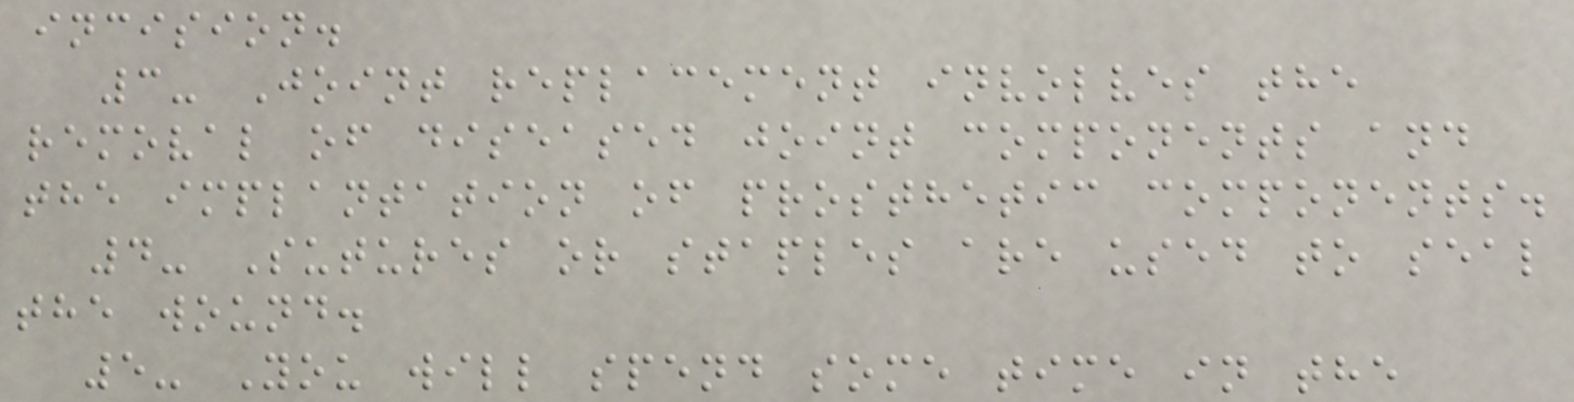incision.
3- Joint replacement involves the
removal of diseased joint components and
the implantation of prosthetic components.
4- Sutures or staples are used to seal
the wound.
5- You will spend some time in the
